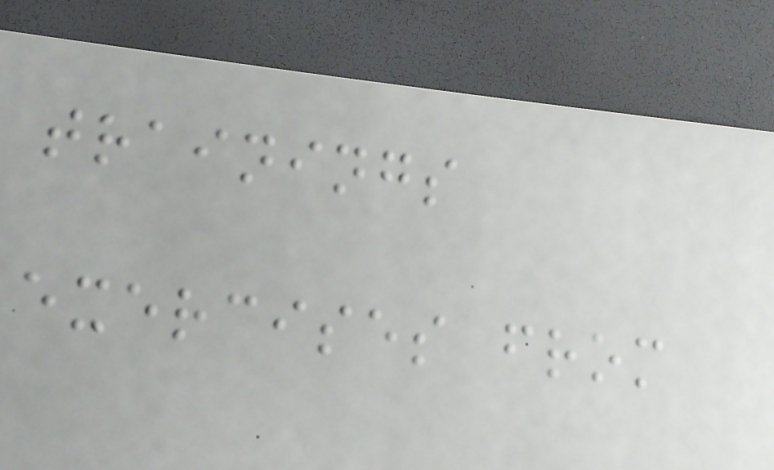trainings
exercises from
